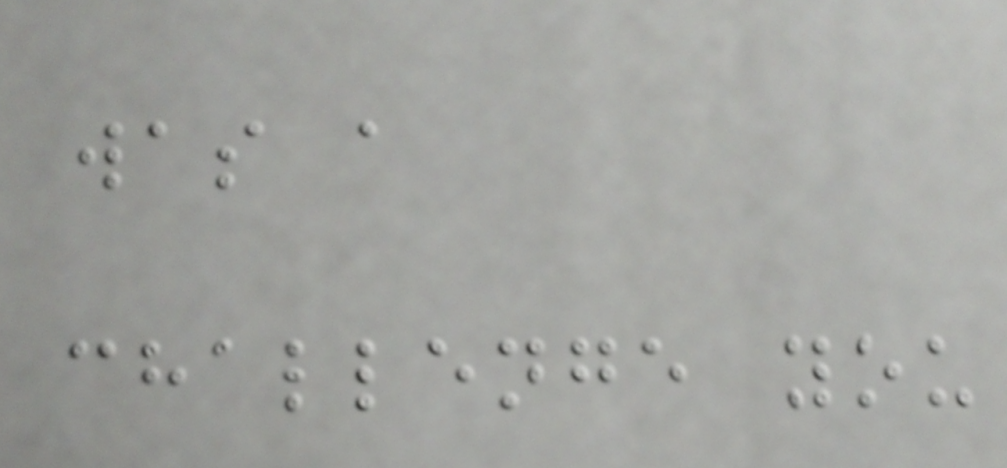was a
challenge you
